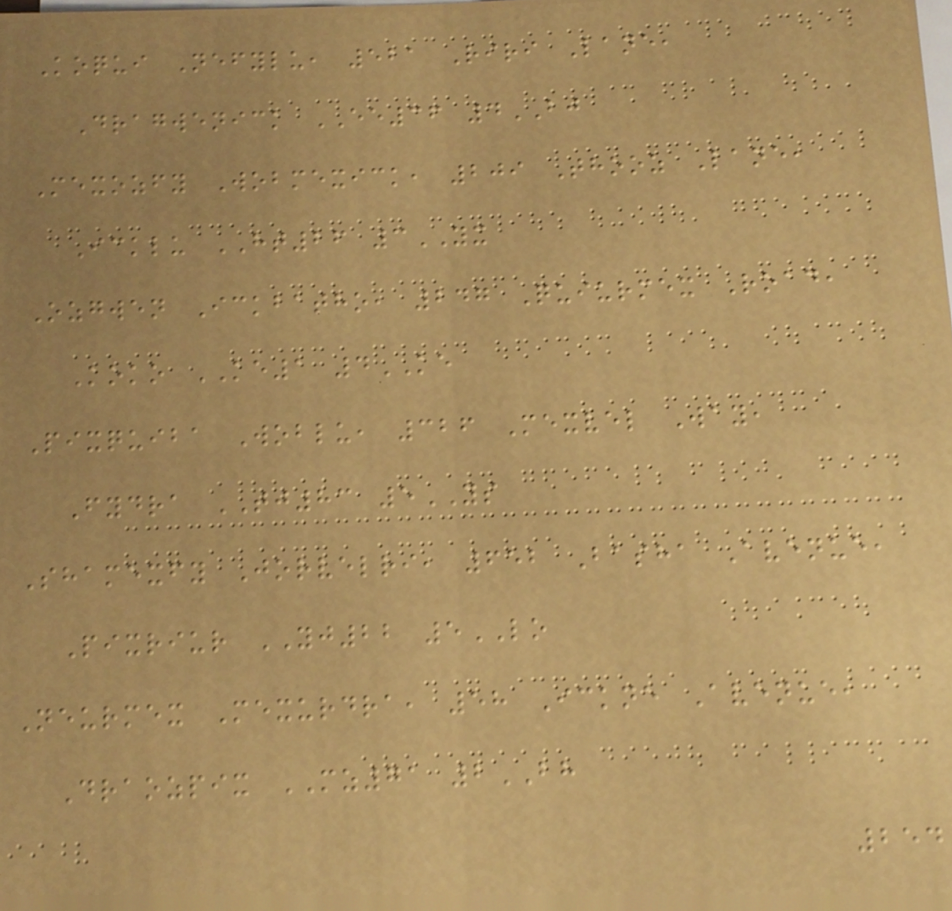Koqui Nefylu, 521 Riri Lane,
Dragwenick EE36 4BJ
Mexozfy Wobmexick, 209 Thooz Lane,
Icklu HT26 3YX
Ozgwen Ickbatho, 247 Quiurmex Road,
Koko KE1 4KE
Pixquiba Woblu, 326 Mexvel Way,
Fydra TJ83 5YS
Shamexfy Jorvelri, 652 Basha Avenue,
Pixriur YJ22 5LO
Neurmex Mexurdra, 58 Ickne Avenue,
Draozpix MZ71 2BH
254
